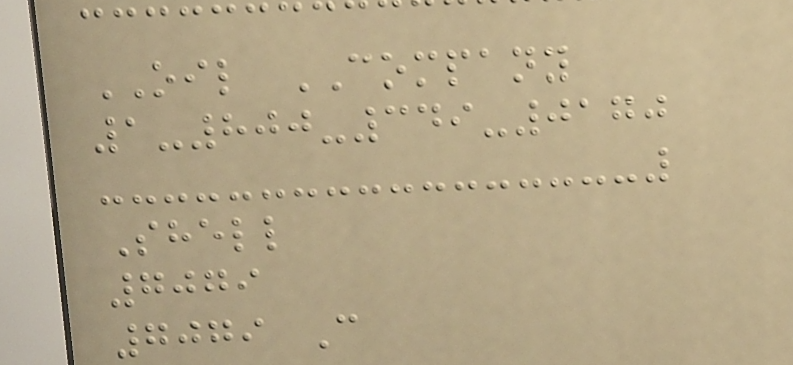OIL COMPANY
1-800-349-0170
Shell
7079
7079 C
